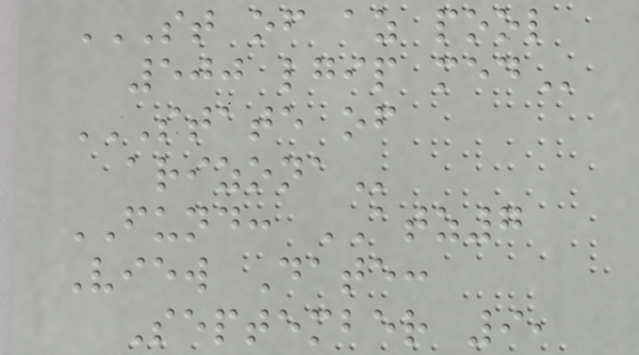ST OF AZ POOL
500 LGIP MED
STATE OF
ARIZONA
FUND: ATZ7
View Date:
September 9,
